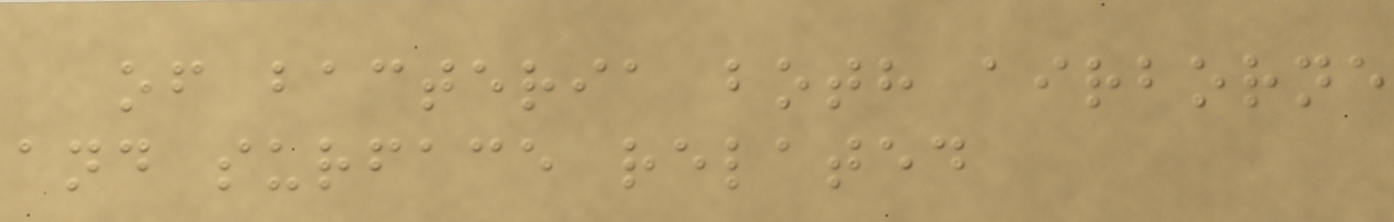of bacteria both airborne
and surface related
